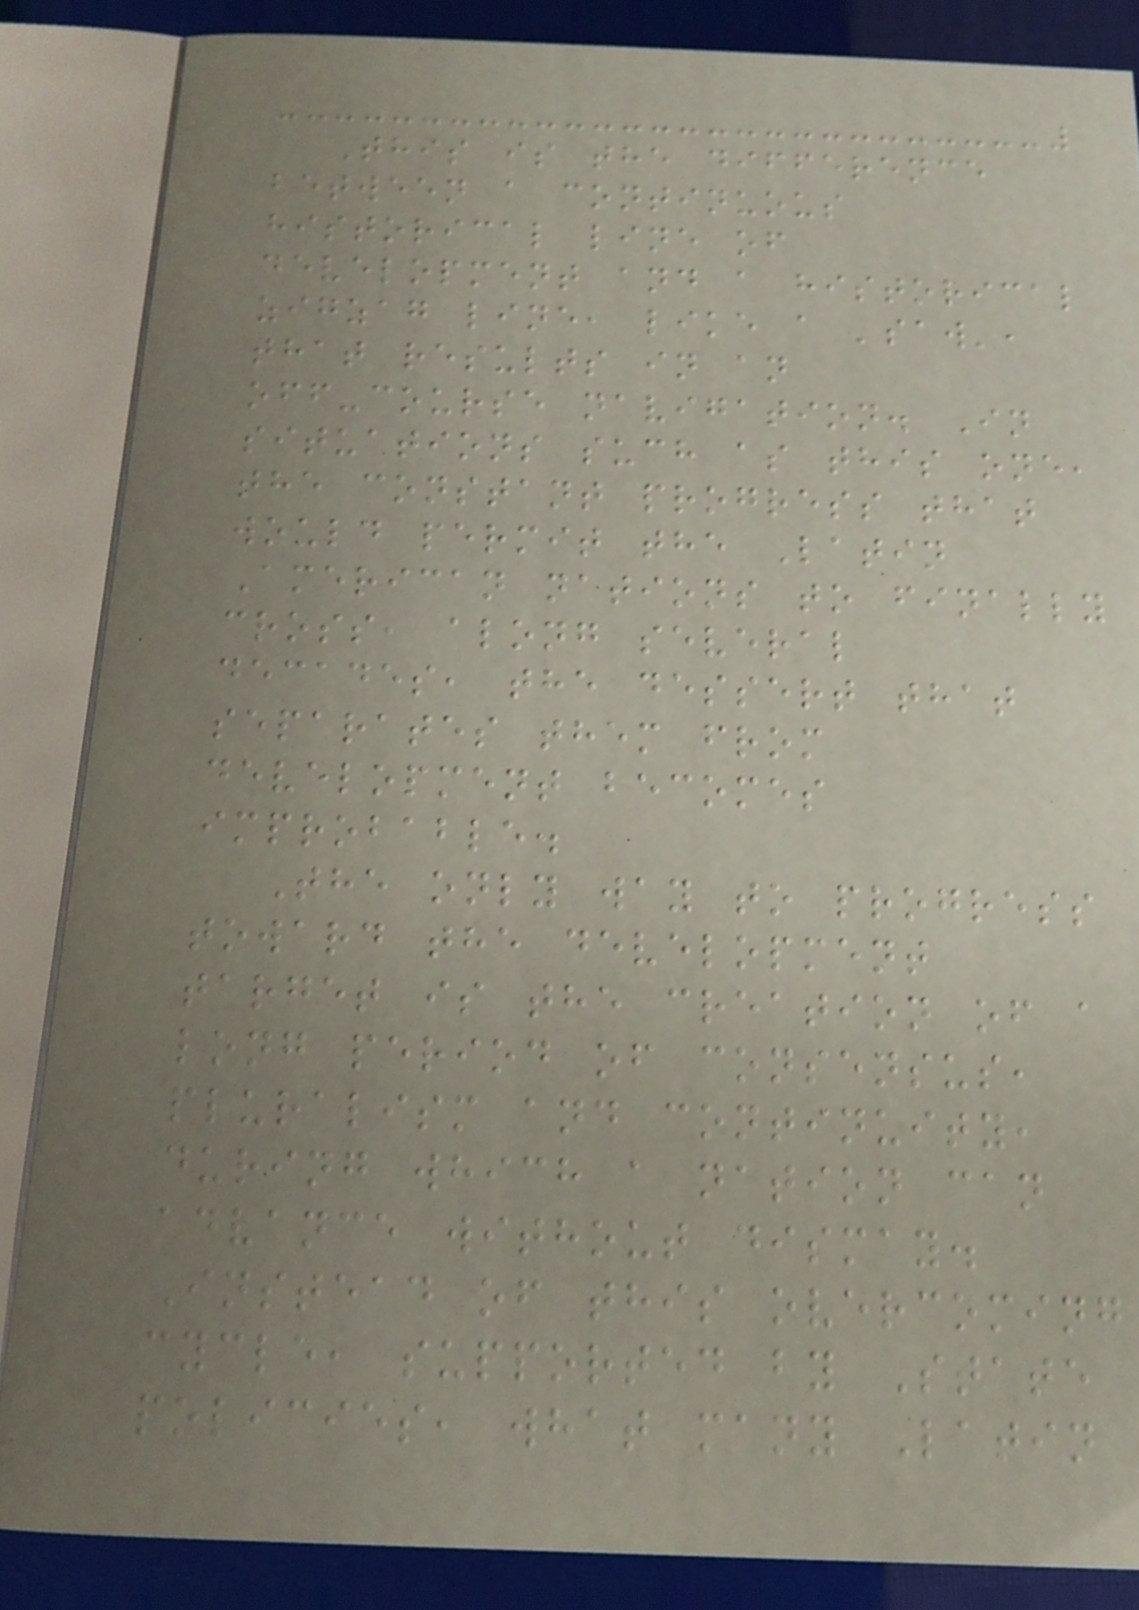This is the difference
between a continuous
historical line of
development and a historical
zigzag line, like a 'saw',
that results in an
off-course navigation. In
situations such as this one,
the constant progress that
would permit the Latin
American nations to finally
cross, along several
decades, the dessert that
separates them from
development becomes
improbable.
The only way to progress
toward the development
target is the creation of a
long period of consensus,
pluralism and continuity,
during which a nation can
advance without dismay.
Instead of this overcoming
cycle, supported by State
policies, what many Latin
